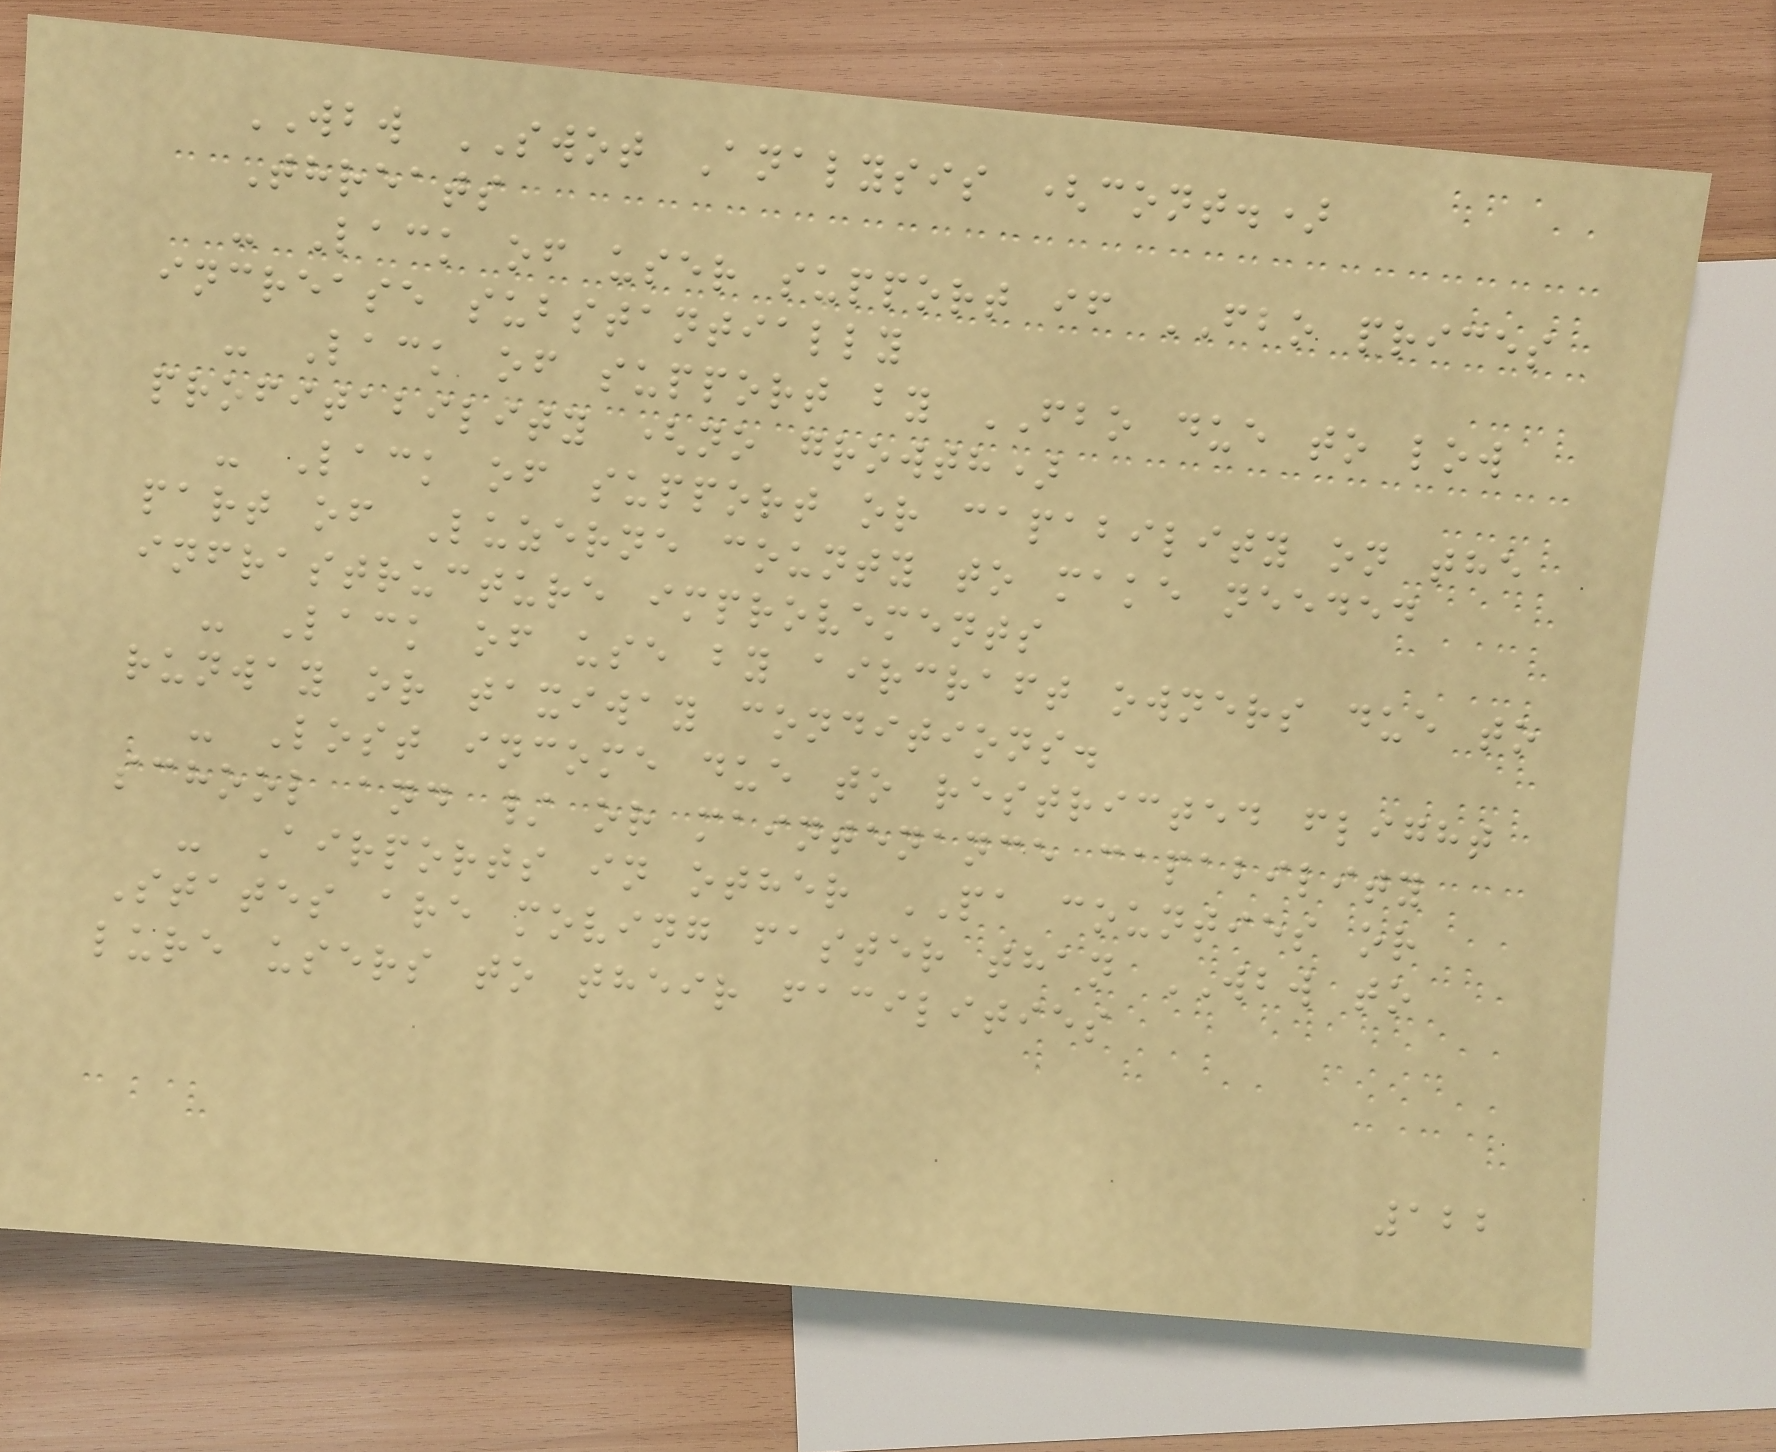WBW SWOT Analysis (cont.)
Threats
- Lack of user support if FBO prices
increase substantially
- Lack of support by FBO due to low
profitability (no growth)
- Lack of support or capability on the
part of Luzerne county to make needed
infrastructure improvements
- Lack of use by aircraft owners due to
runway or taxiway conditions.
- Lost income due to restricted flight
school and / or maintenance capability
- Airports in other PA counties or
States are moving faster than WBW to
lure users to their facilities
122
